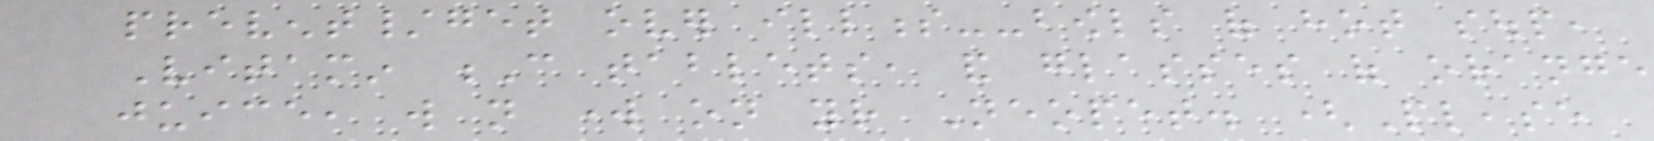prevent/get over illness--bowls of hot soup,
Vitamin C tablets, and glasses of orange
juice, will not work on your Neopet. (Please
